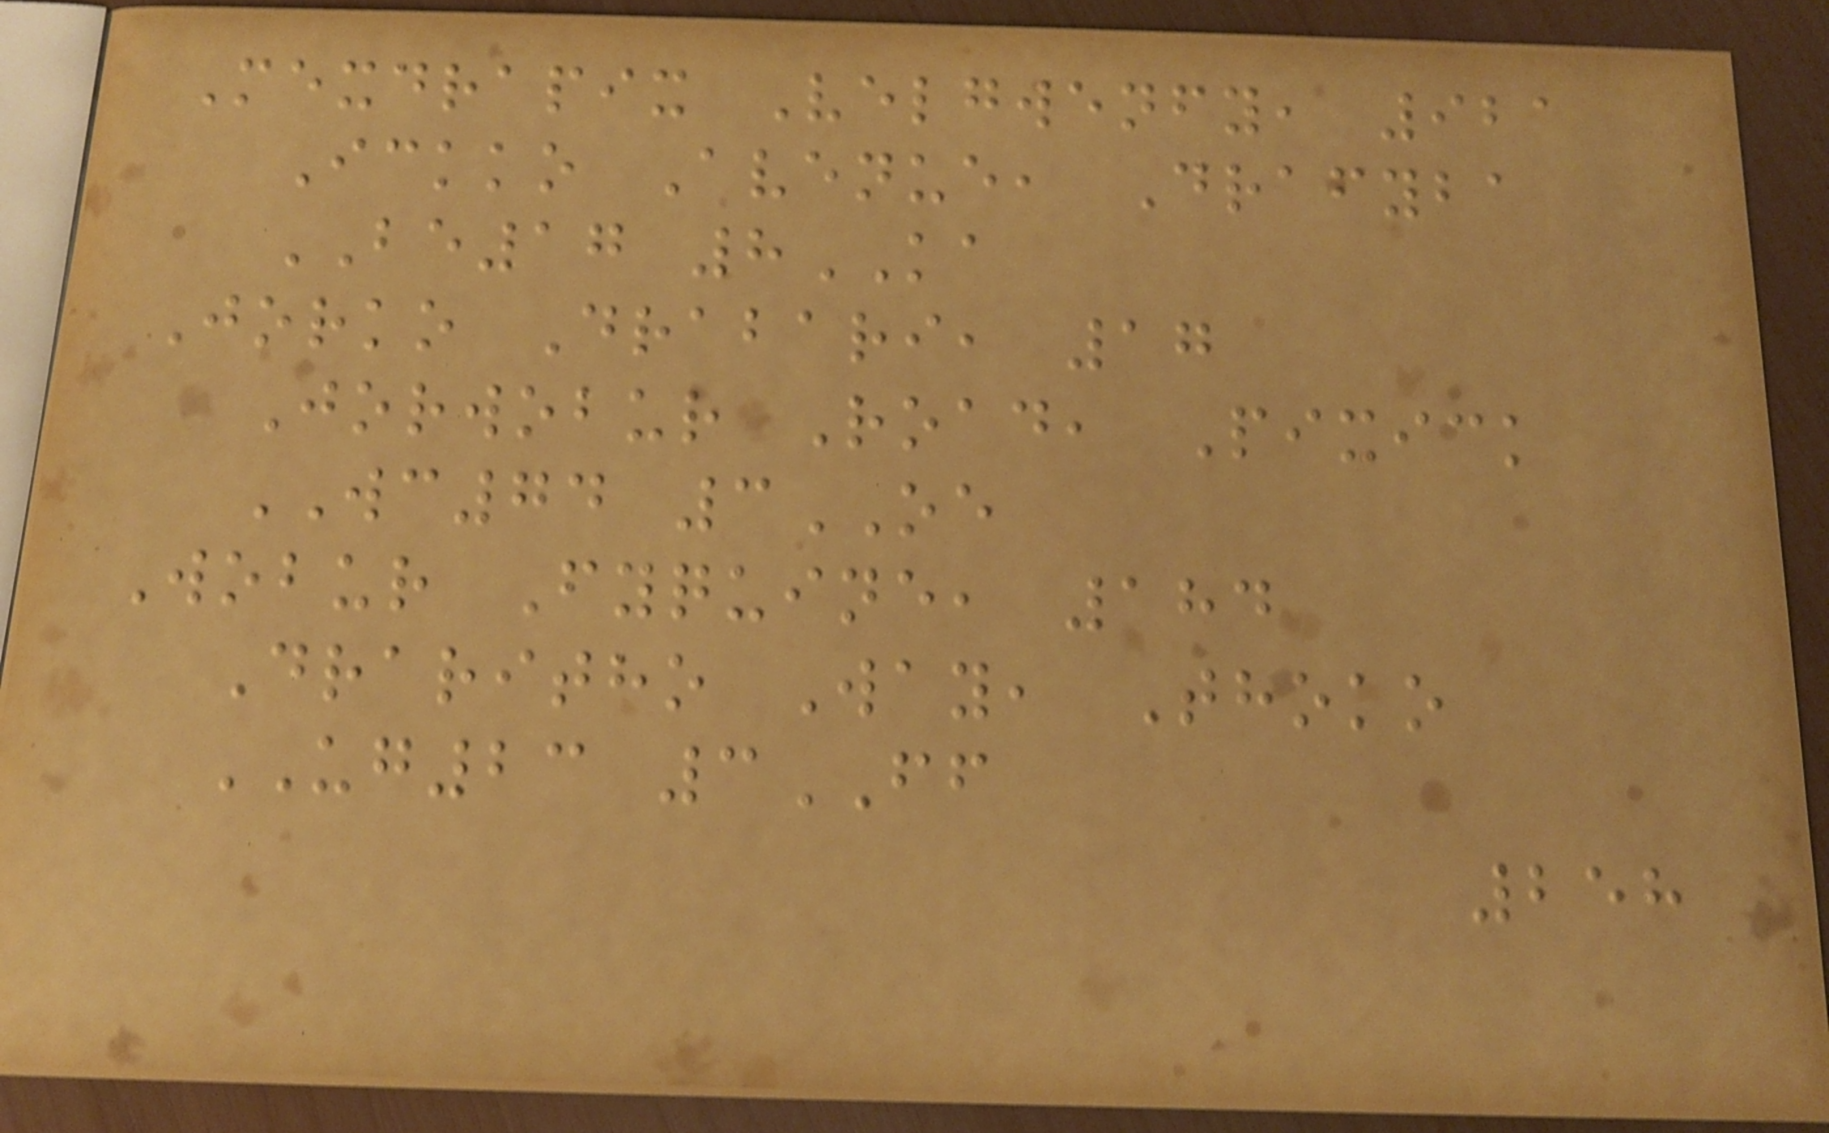Mexdrapix Velgwenfy, 921
Ickko Avenue, Drafyba
BE17 8KA
Jorko Drabari, 17
Jorwobur Road, Pixick
WC74 3OE
Wobur Fyquine, 184
Draritho Way, Thoko
UG23 3FF
258
